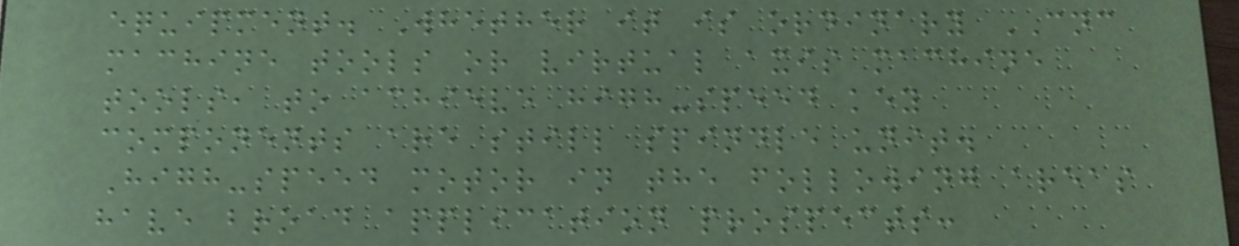equipment. Whether it is ordinary CNC
machine tools or virtual axis machine
tools, to achieve high-speed key
components are still spindle unit.
High-speed motor in the following areas
have broad application prospects:
